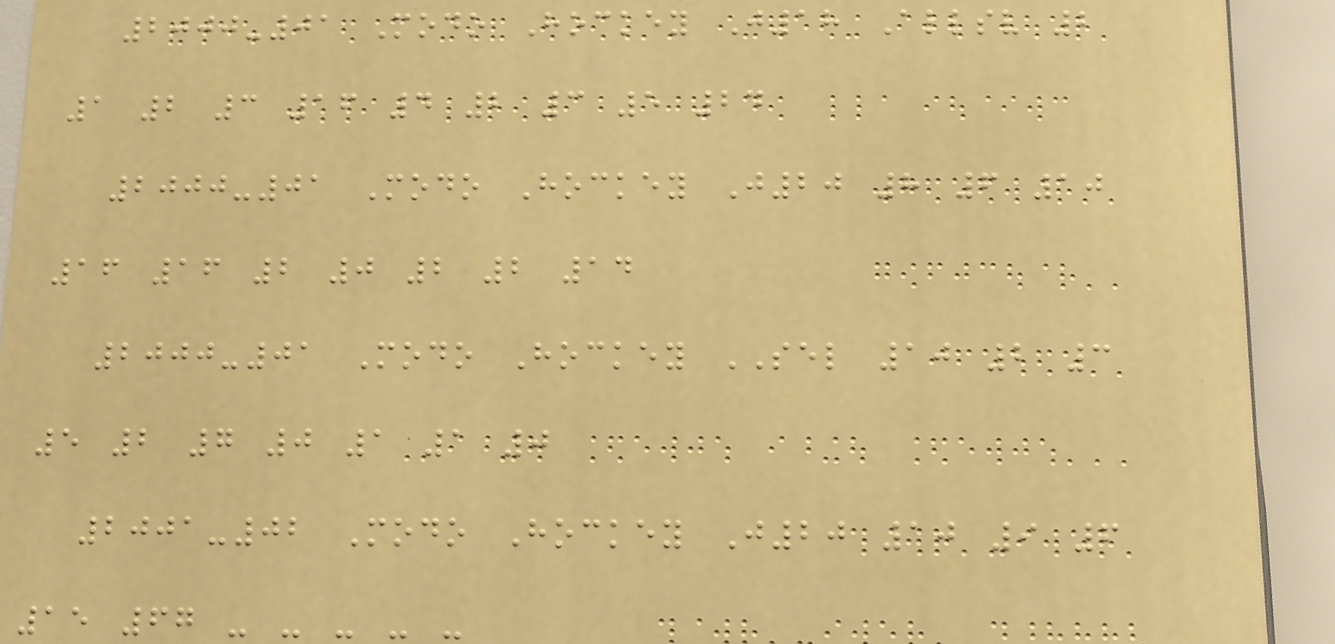2000-01 Modo Hockey J18 Allsv 2
1 2 3 16 4 2 3 5 24
2000-01 Modo Hockey J20 8 6 10
16 16 2 0 2 2 14
2000-01 Modo Hockey SEL 10 2 3
5 2 7 0 1 1 0
2001-02 Modo Hockey J20 10 9 6
15 67 - - - - -
